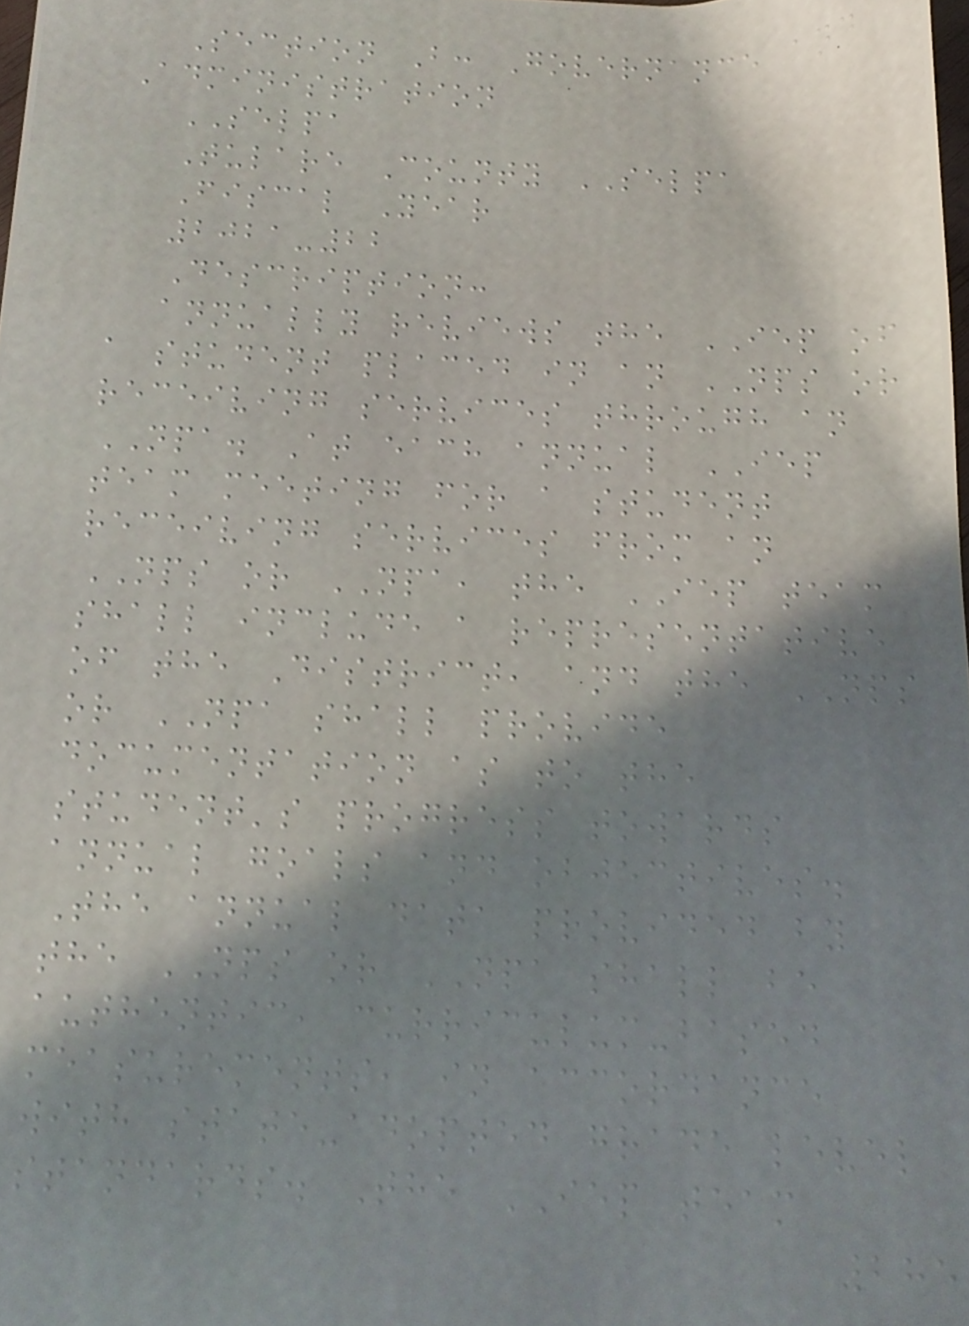Section B: Governance and
Administration
SELPA
Tulare County SELPA
Fiscal Year
2021-22
Description:
annually reviews the IEP of
a student placed in an NPS or
receiving services through an
NPA. At each annual IEP
team meeting for a student
receiving services from an
NPS or NPA, the IEP team
shall include a representative
of the District, and the NPS
or NPA shall provide
documentation as to the
student's progress towards
annual goals and objectives.
The annual data provided by
the NPS or NPA shall be
authentic, curriculum-based
measurements, in accordance
with state-adopted grade level
standards. The IEP team
285
